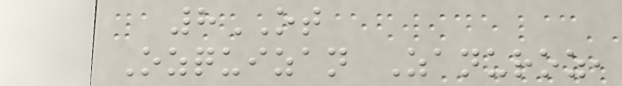8OT
Ozquizan Zanuroz,
